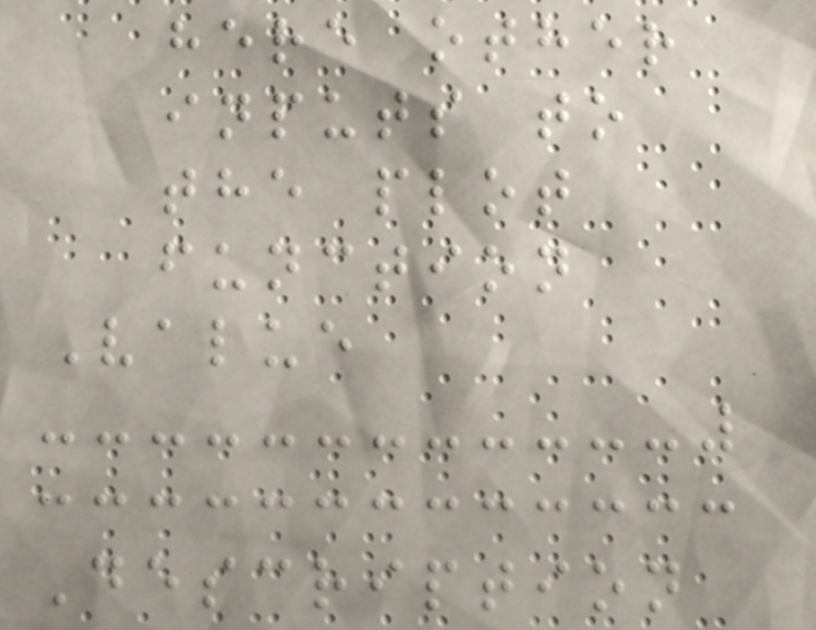here other
inputs to
the plot
function
Value
Description
